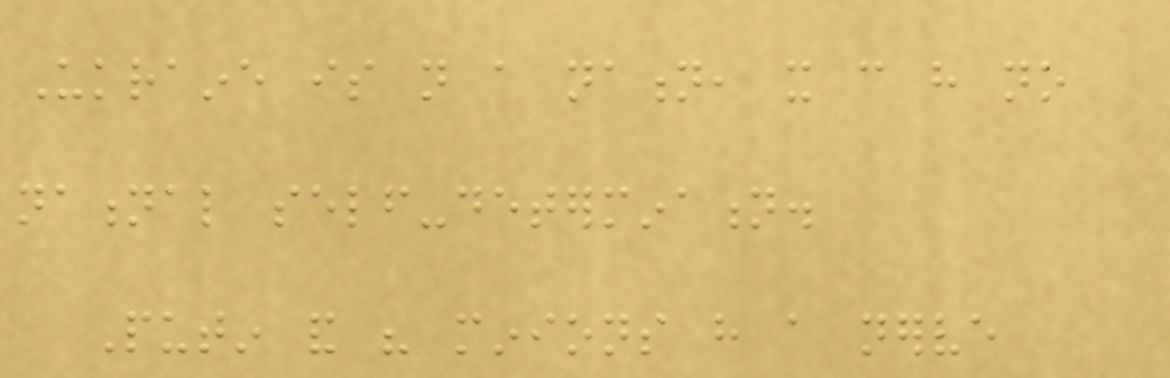Ukraine is not a nation, it can have no
national self-determination.
Putin and his minions have a nerve
